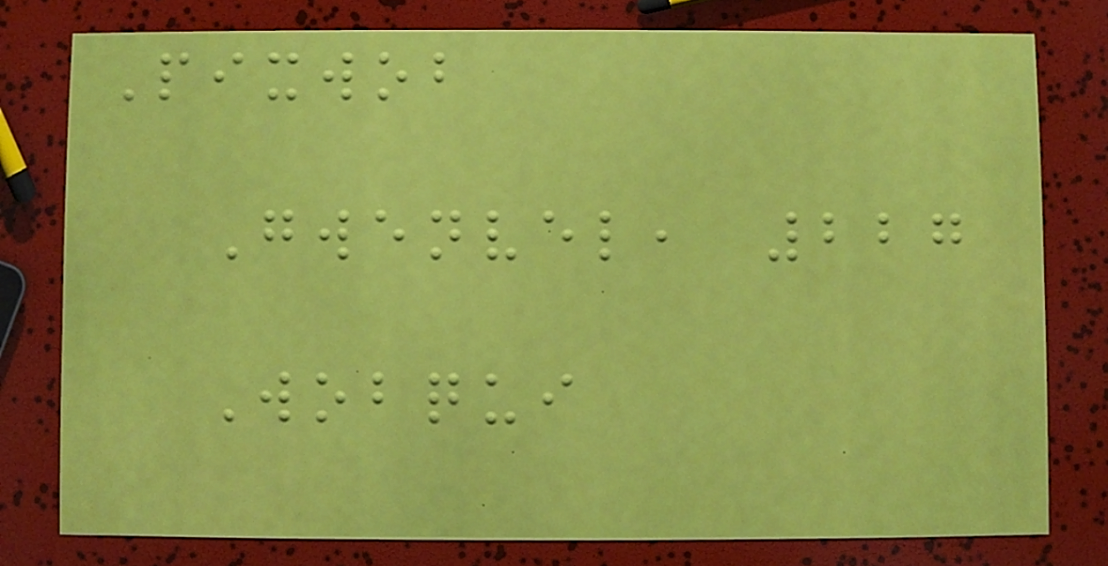Pixwob
Gwenvel, 227
Wobqui
